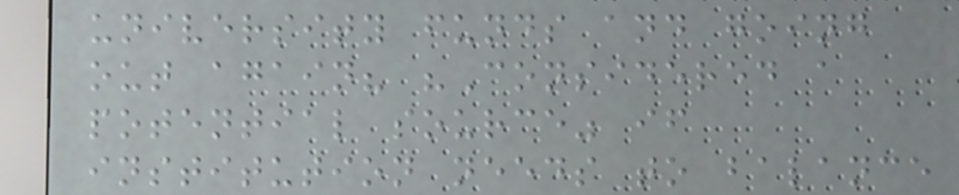university funds and going
out again? "Considered a
potential source" if
institution needs to balance
